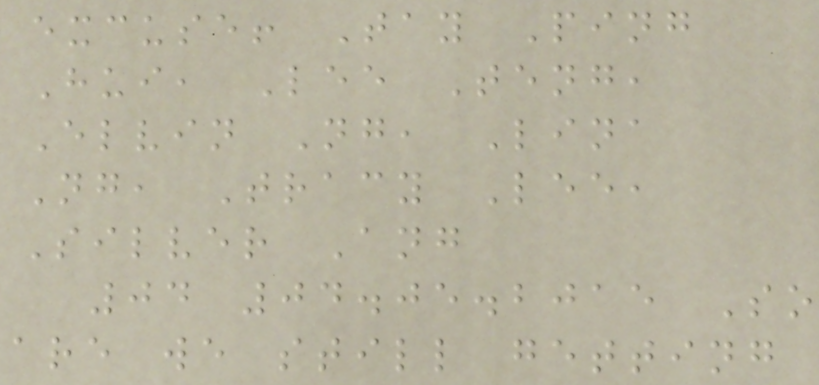excuse! Tay Ping
Hui, Lee Teng,
Elvin Ng, Lina
Ng, Tracy Lee,
Silver Ang
04 04.05.2015 So
are we still getting
